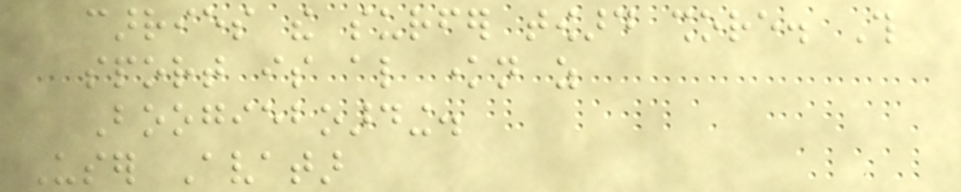carries the surfer toward shore. This
sport is also known as
Boogieboarding.
User Avatar
